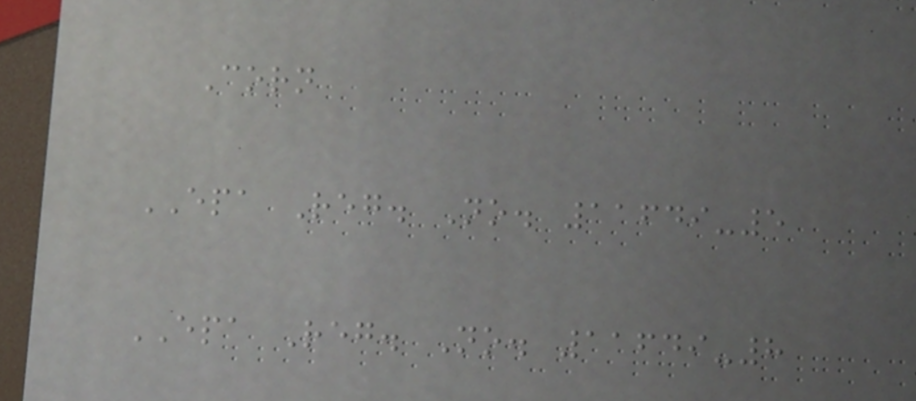Corn
EPA Reg. No. 11649-5
EPA Reg. No. 11649-8
